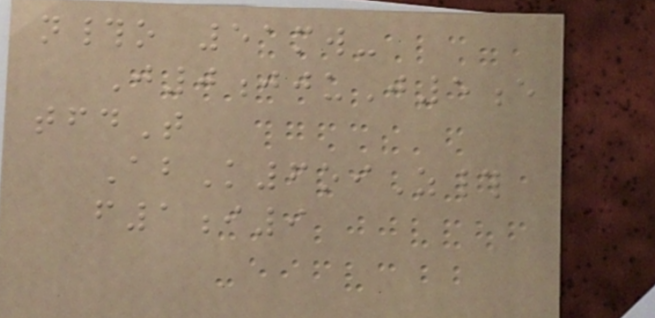n#o 51mw-
J0jjuJ5e
tfdT
AbK6oiZ#
f1i9
